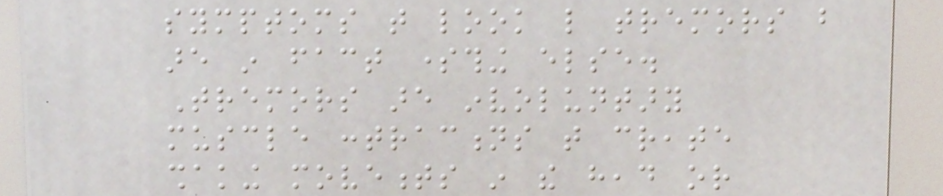symptoms that look like tremors but
are in fact something else.
Tremors are involuntary
muscle contractions that create
shaking movements in the head or
